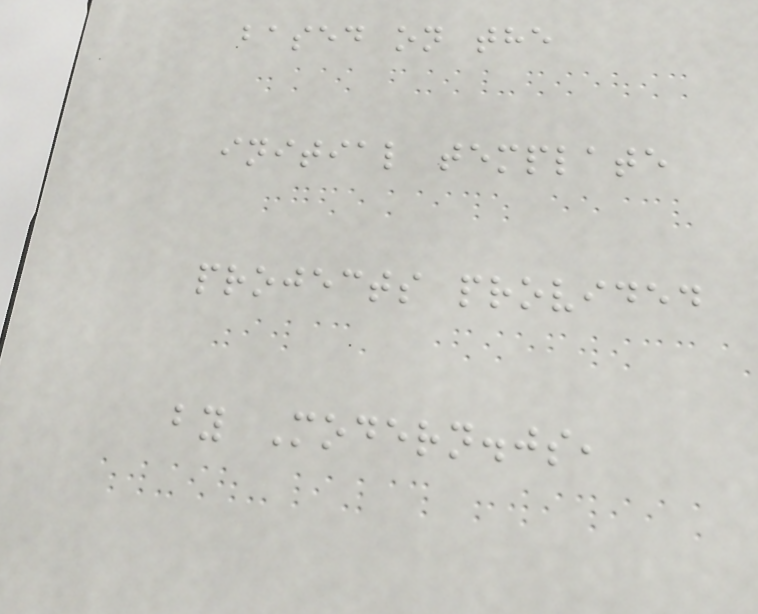based on the
initial template
projects provided
by Modern.js,
